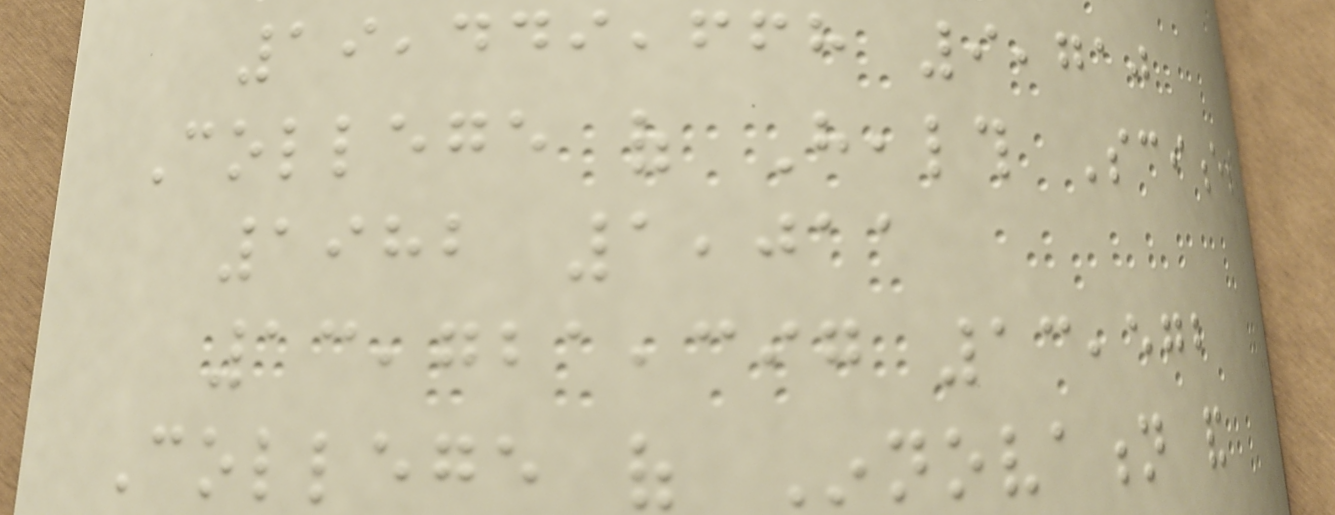19,449,668 9,710
College of Health Sciences
1982 1,011
13,721,397 13,572
College of Innovation and
